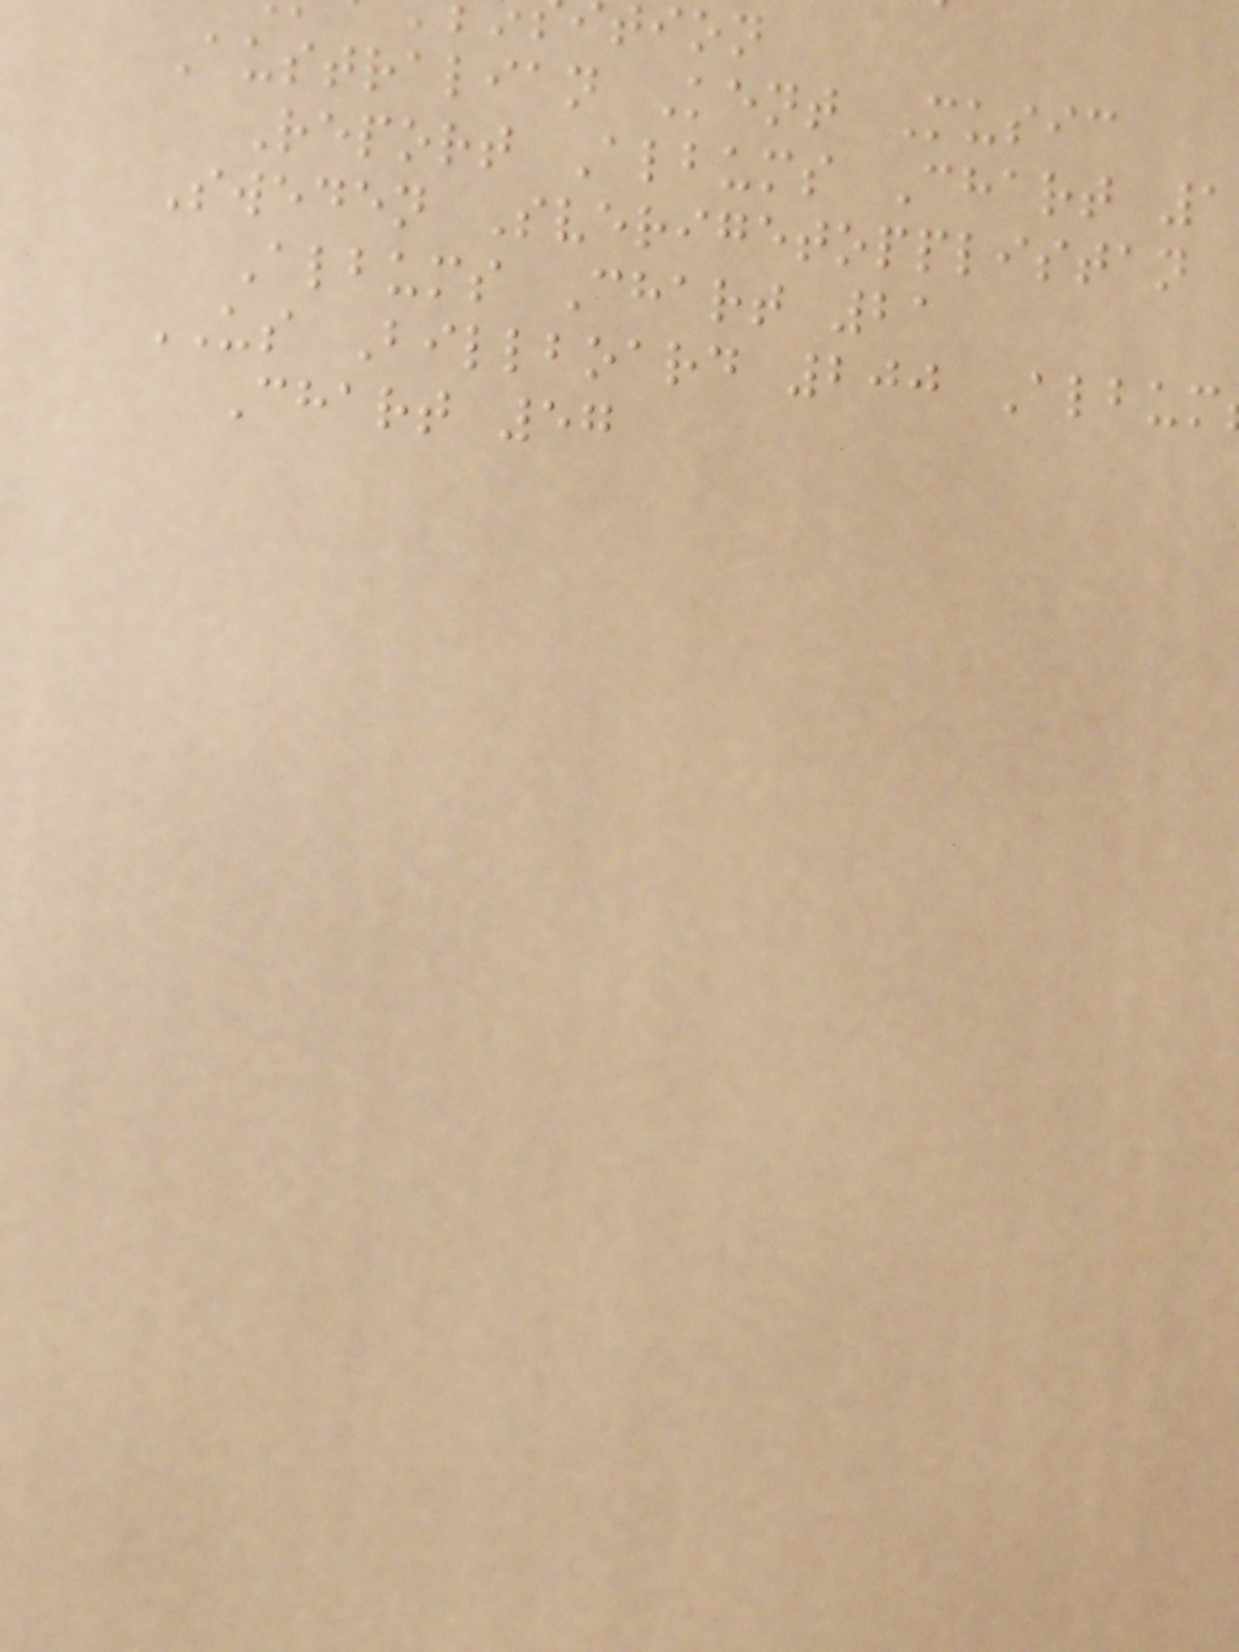tion
Australian Kent Music
Report Albums Chart 1
Sweden Sverigetopplistan
Albums Chart 21
US Billboard 200 Album
Chart 57
